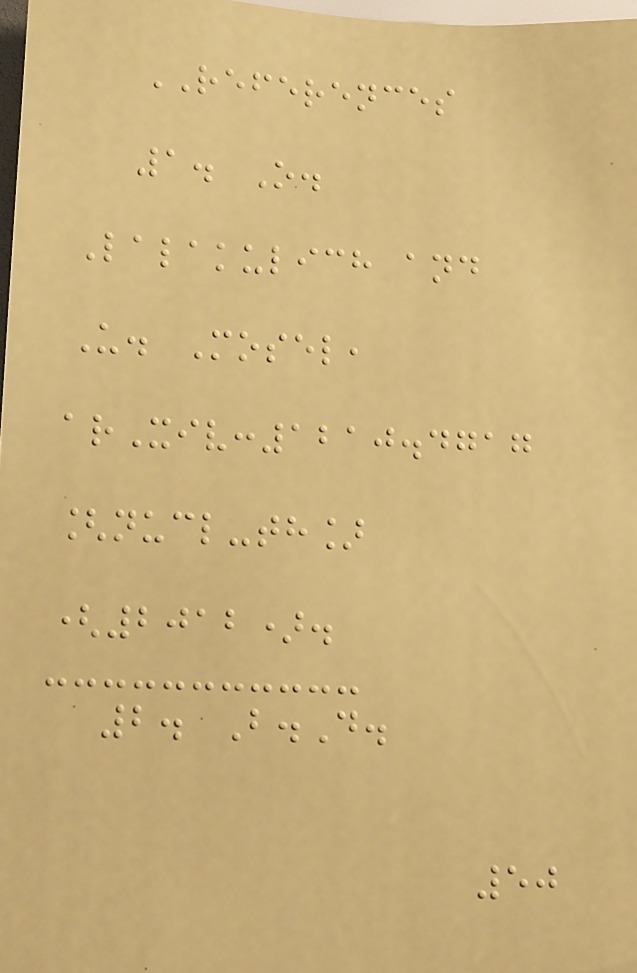REFERENCES
1. O.
Lalakulich and
U. Mosel,
arXiv:1210.4717
[nucl-th]
(2012).
2. B.D.
50
